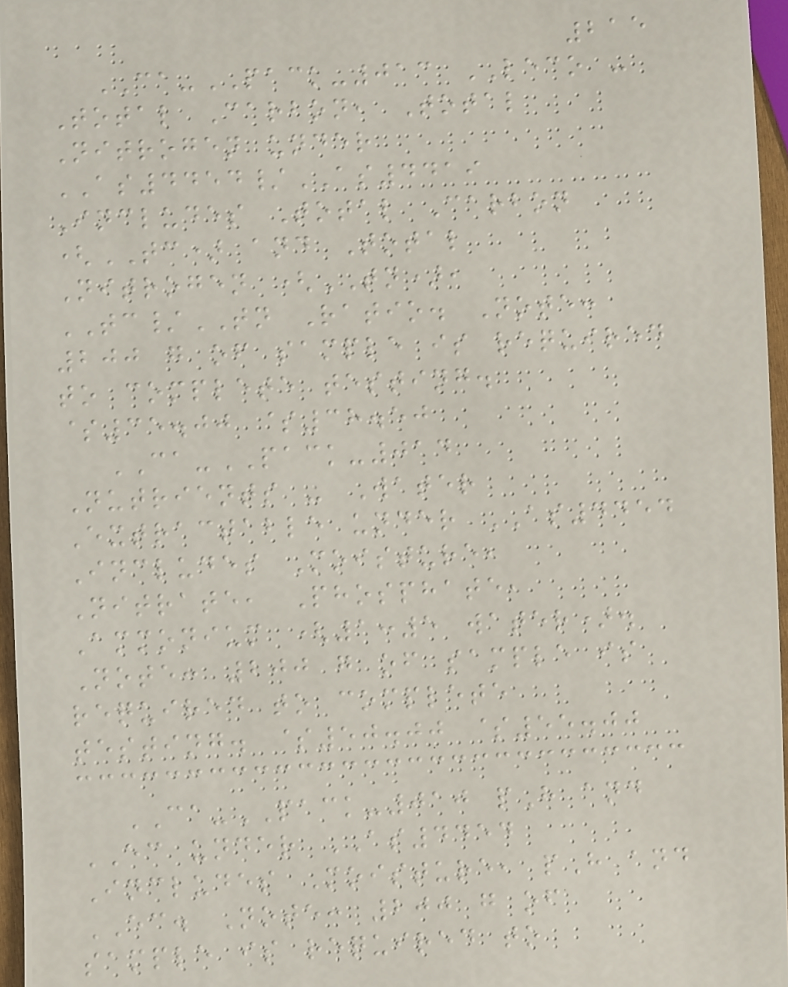215
CA-PACK-013 LECO -
Total Carbon, Total
Nitrogen under
AS4454/AS4419
Includes Total Carbon
(TC) and Total
Nitrogen (TN),
TC/TN Ratio. Note:
200 g of sample is required
to complete testing.
$35.00 $38.50
CA-PACK-014
Nutrients - Water
Extractable under AS4454
Includes Moisture,
Nitrate, Phosphate,
Ammonium (1:5 water).
Note: 200 g of sample is
required to complete
testing. $50.00 $55.00
CA-PACK-010 pH and
EC under AS4454
Includes Moisture, pH and
EC. Note: 200 g of
sample is required to
